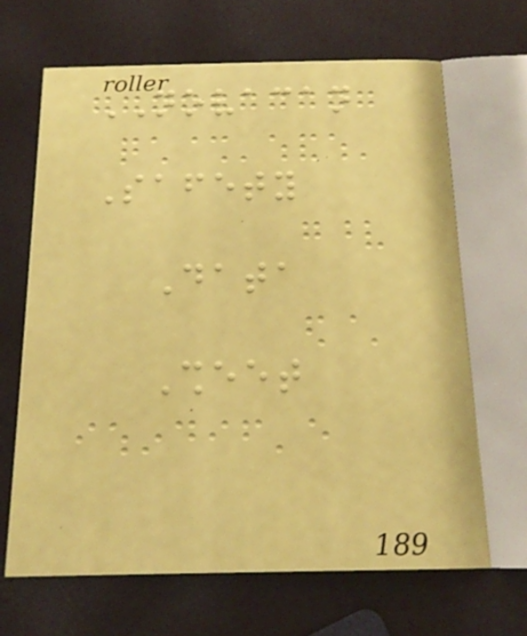NOVACAN
Safety
Data
Sheet
